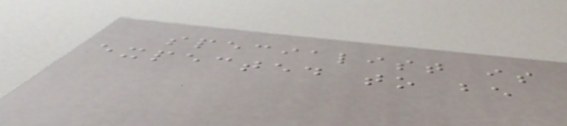specialist is
expected to be
